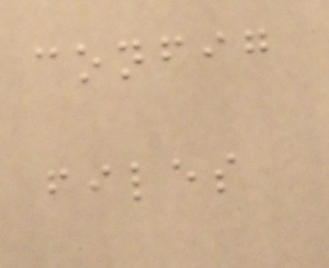config
files
